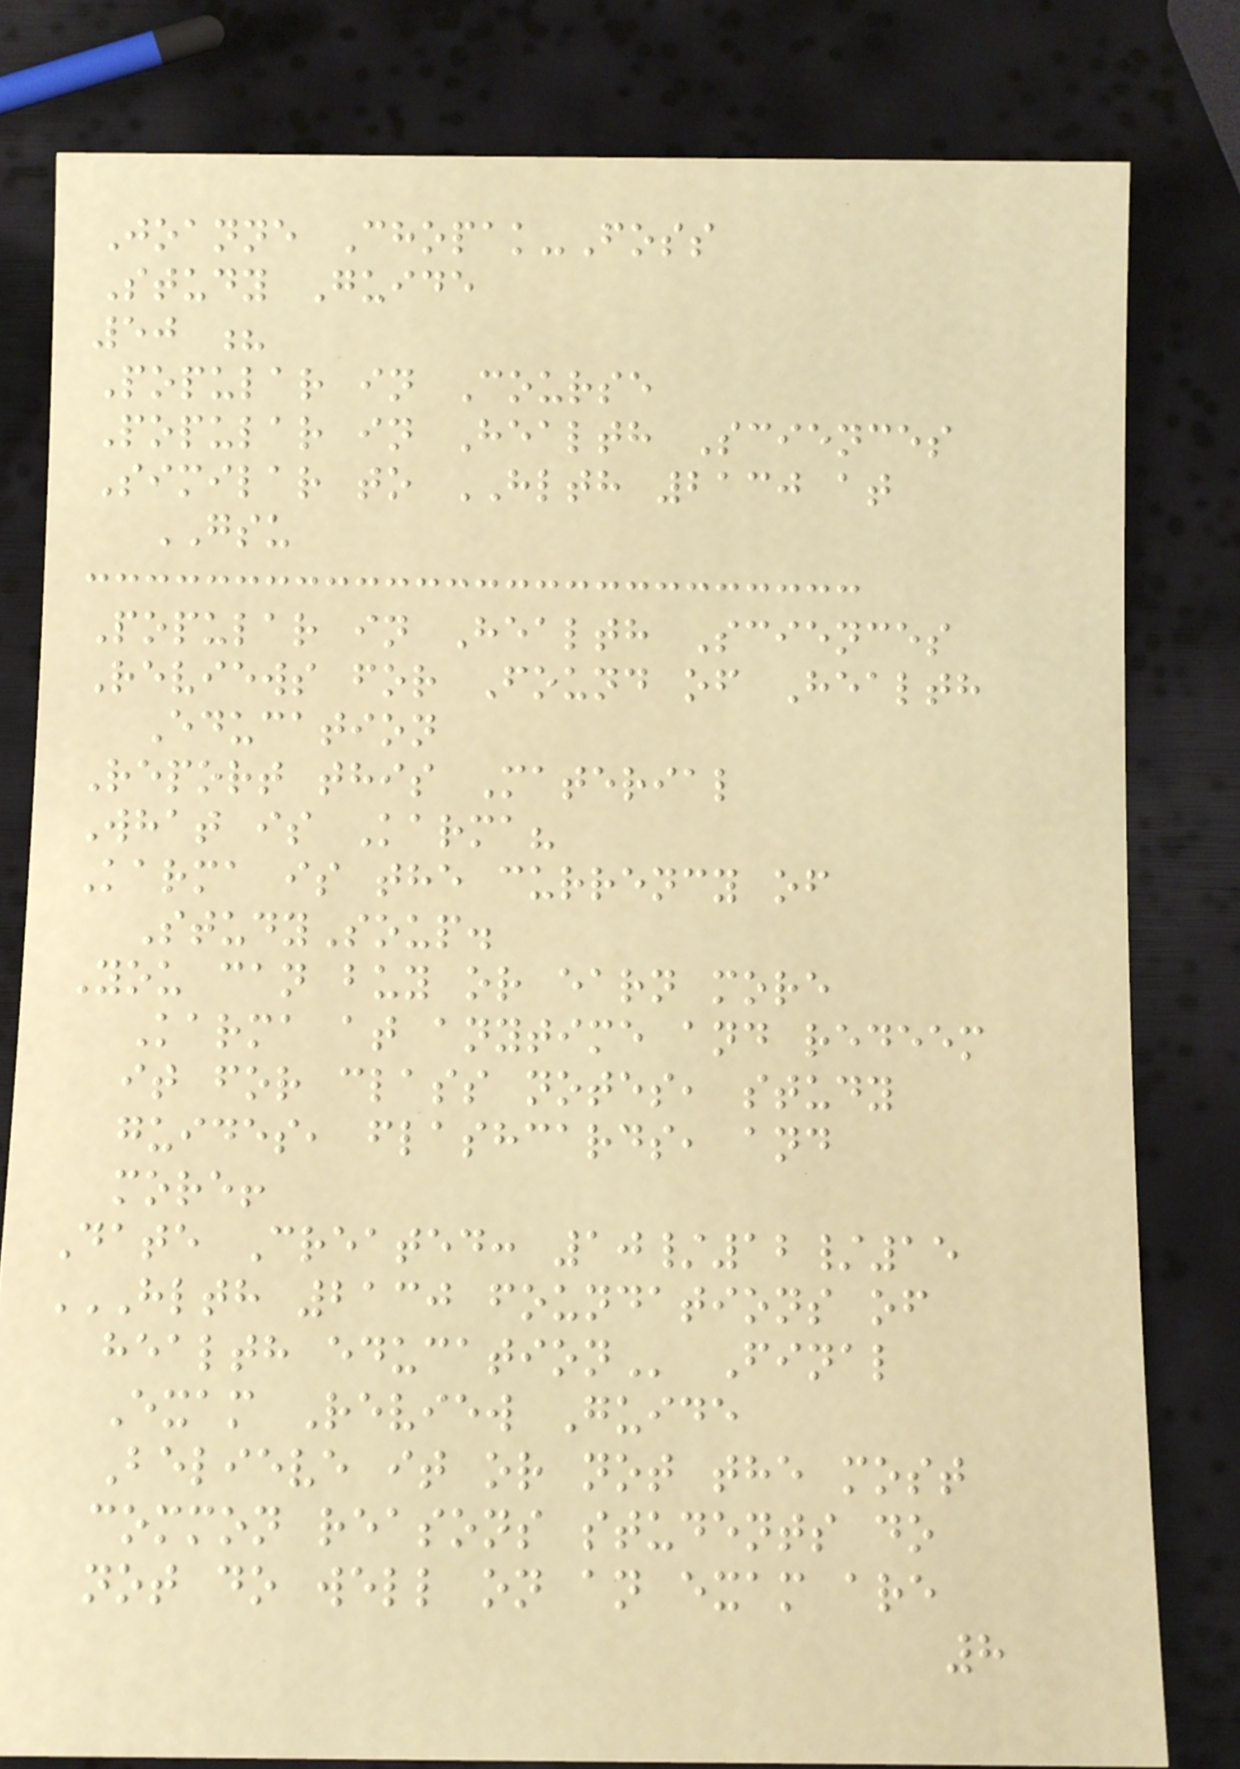Joanne Chopak-Foss
Study Guide
50 ?
Popular in Course
Popular in Health Sciences
Similar to HLTH 2130 at
GSU
Popular in Health Sciences
Reviews for Found of Health
Education
Report this Material
What is Karma?
Karma is the currency of
StudySoup.
You can buy or earn more
Karma at anytime and redeem
it for class notes, study
guides, flashcards, and
more!
Date Created: 10/12/15
HLTH 2130 FOUNDATIONS OF
HEALTH EDUCATION Final
Exam Review Guide
Believe it or not the most
common reasons students do
not do well on an exam are
8
